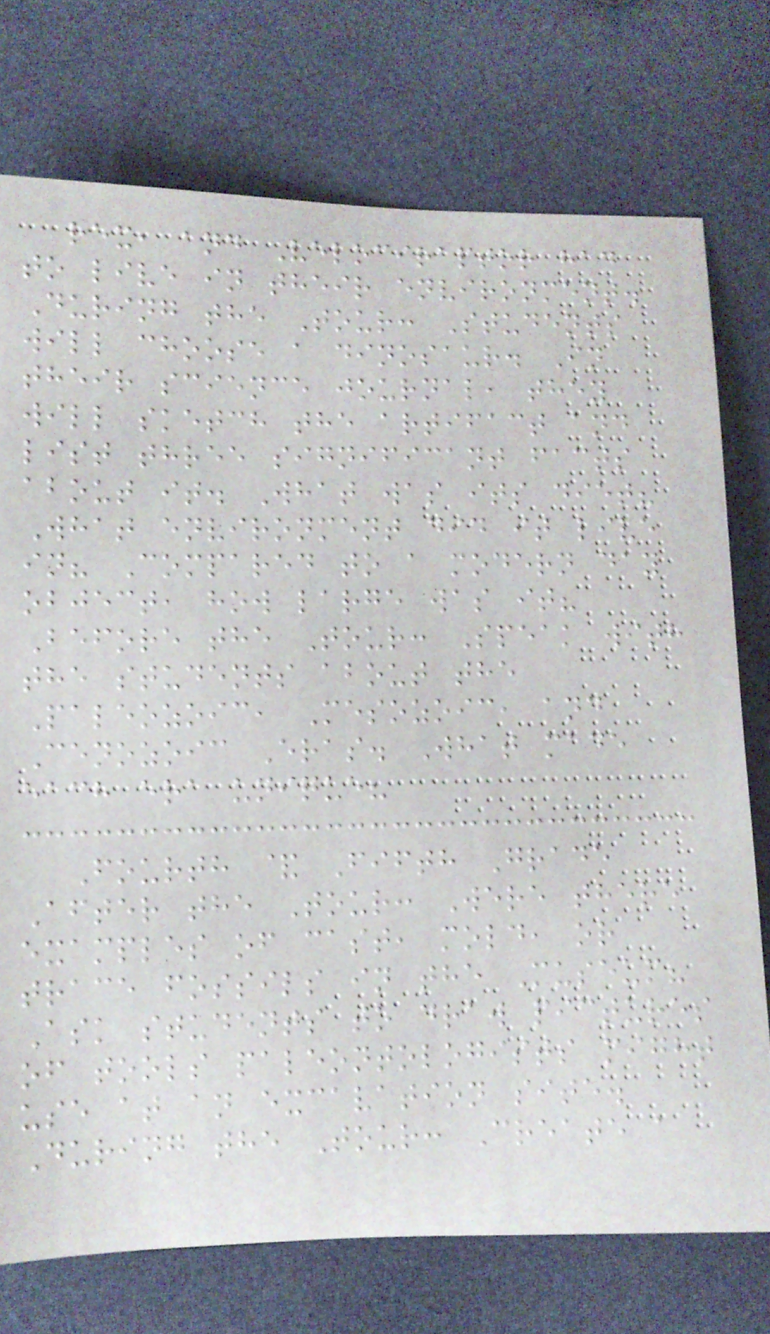rex, and Velociraptor had
to live in their environment.
During the Tour: Students
will choose a dinosaur. In
their science journal, they
will sketch the artifact and
list three significant facts
about it. What was its diet?
What environment did it live
in? Compared to a modern day
object, how large was it?
Before the Tour: Speak with
the students about the
Paleozoic, Mesozoic, and
Cenozoic Eras. What made
each era unique?
Fourth & Fifth Grade
After the Tour: Were there
examples of cast, mold, or
trace fossils in the Museum?
Ask students to draw pictures
of tools paleontologists might
use at an excavation site.
During the Tour: Create a
